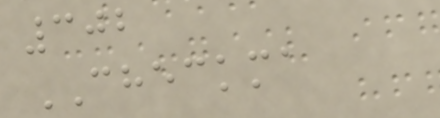302
CHECKMA
